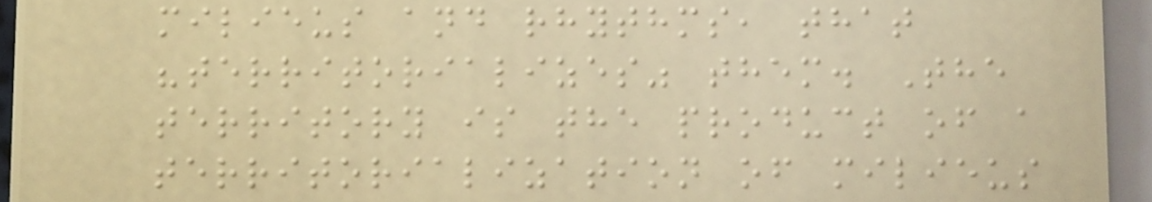milieus and rhythms, that
"territorializes" them. The
territory is the product of a
territorialization of milieus
